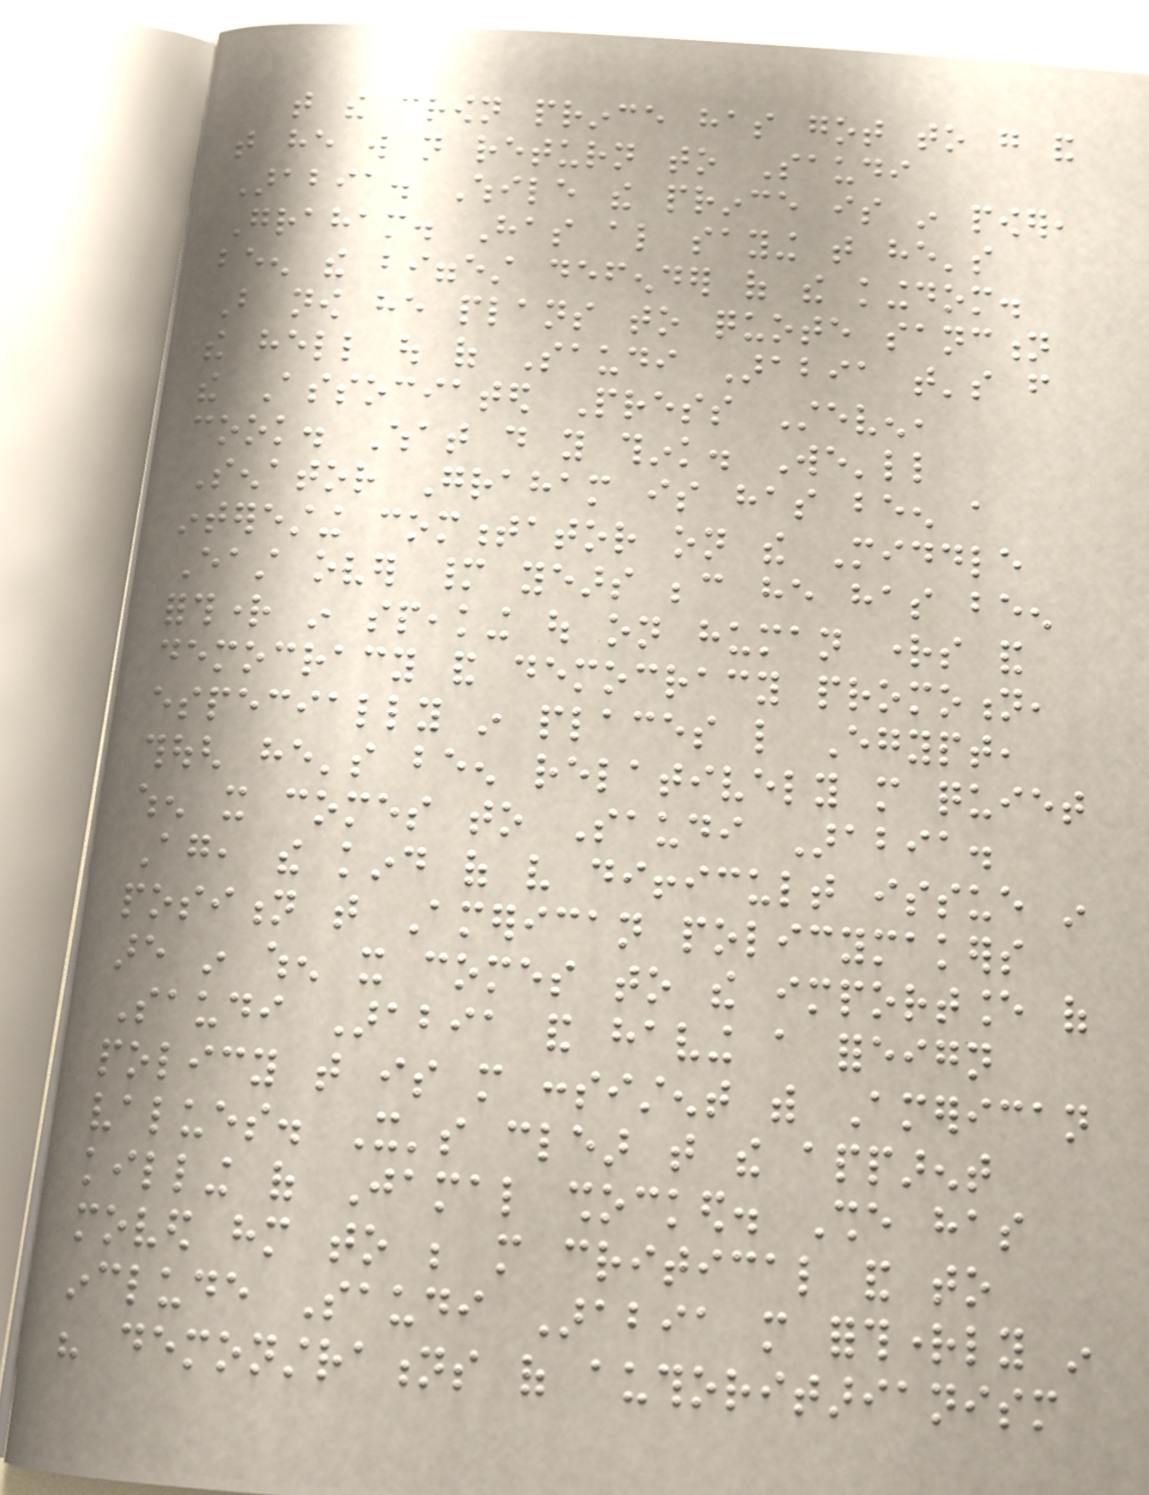that the crown prince has got to go and
that he will not return to Saudi
Arabia. While the prince is in power,
Graham. Has also saying that he's
been the biggest defender of the kingdom.
But now he plans to quote sanction
the hell out of Saudi Arabia that's from
the Associated Press Steven,
cook. What do you think. We'll
Senator Graham is has been a
interesting commentator on the Middle
East over many years because he has been
forthright in speaking out on human rights and
democracy and democracy promotion,
especially in places like Egypt,
though he's been relatively more quiet
when it comes to Saudi Arabia.
Again, the kind of very difficult issue in
position that American policymakers
are in when it comes to the importance of
Saudi Arabia and having a foreign
policy that is more consistent with American
values. It's clear that the apparent
killing of Jamal shocked. She has
moved him to be more critical and to
include Saudi Arabia more forthrightly in
his demonstrations of authoritarianism
